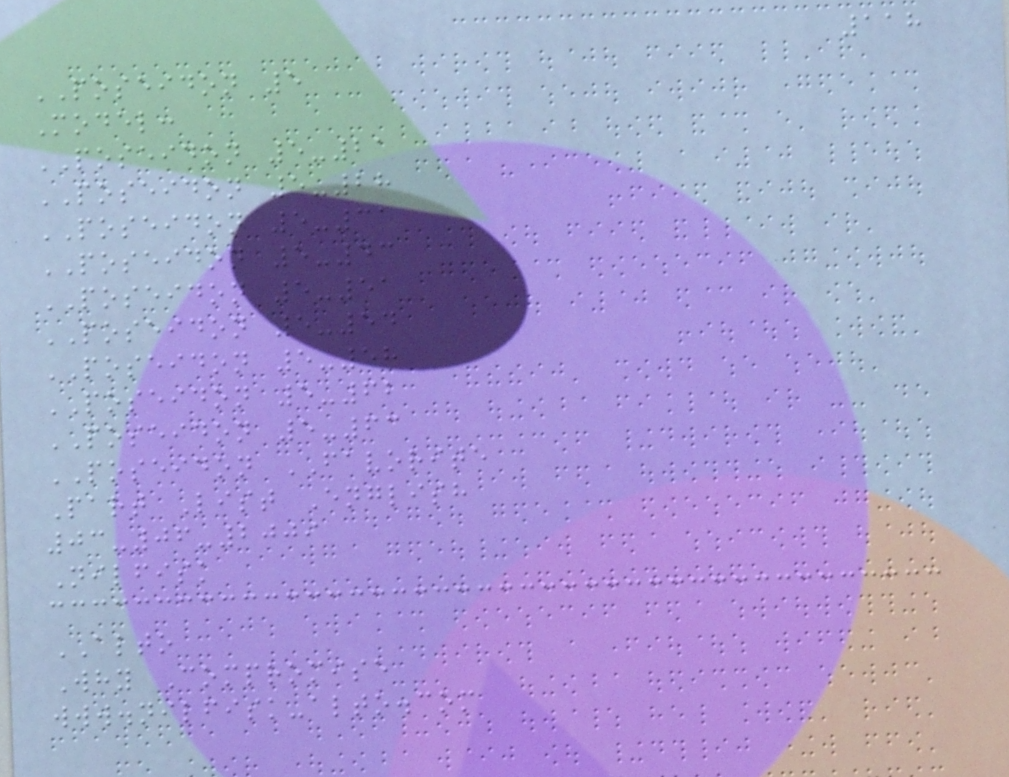118
POSEIDON 5
Model:
POSEIDON 5-21
POSEIDON 5-28
POSEIDON 5-31
POSEIDON 5-43
POSEIDON 5-51
POSEIDON 5-54
POSEIDON 5-58
POSEIDON 5-62
POSEIDON 5-63
POSEIDON FAVORITE
Part List English
03-06-2009
Nilfisk
ALTO
Why Compromise
www.nilfisk-alto.com
